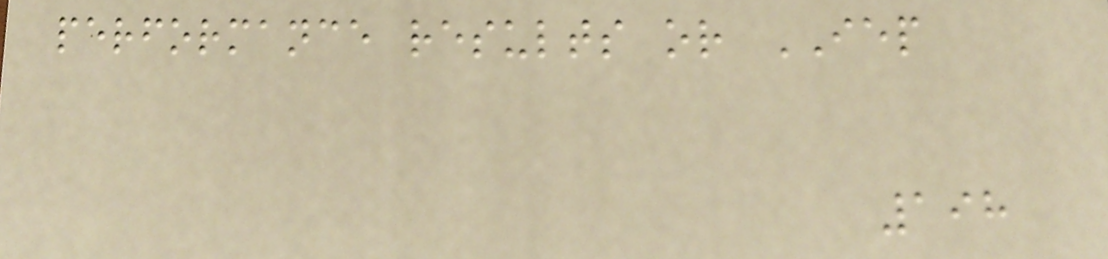performance results or IEP
198
